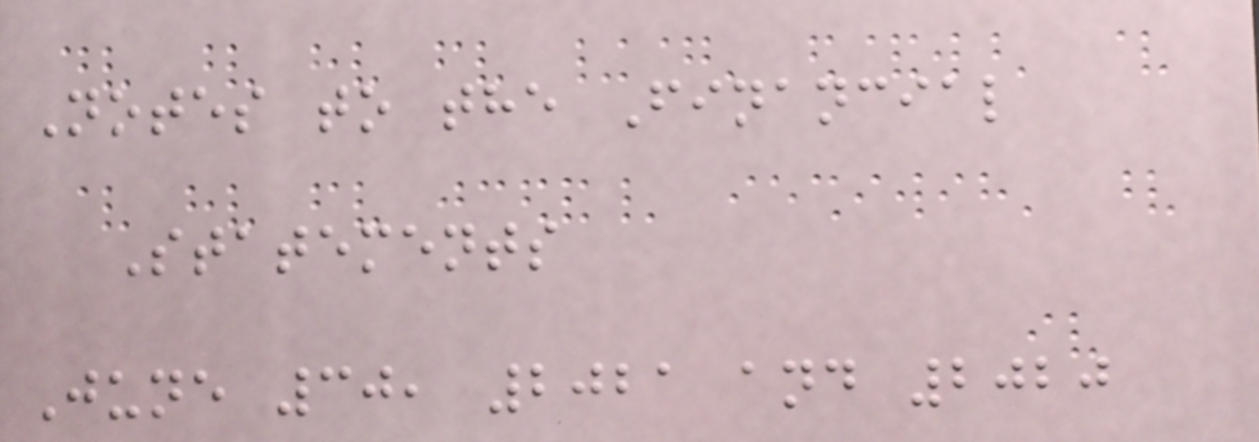Notes to the Financial
Statements
June 30, 2021 and 2020
